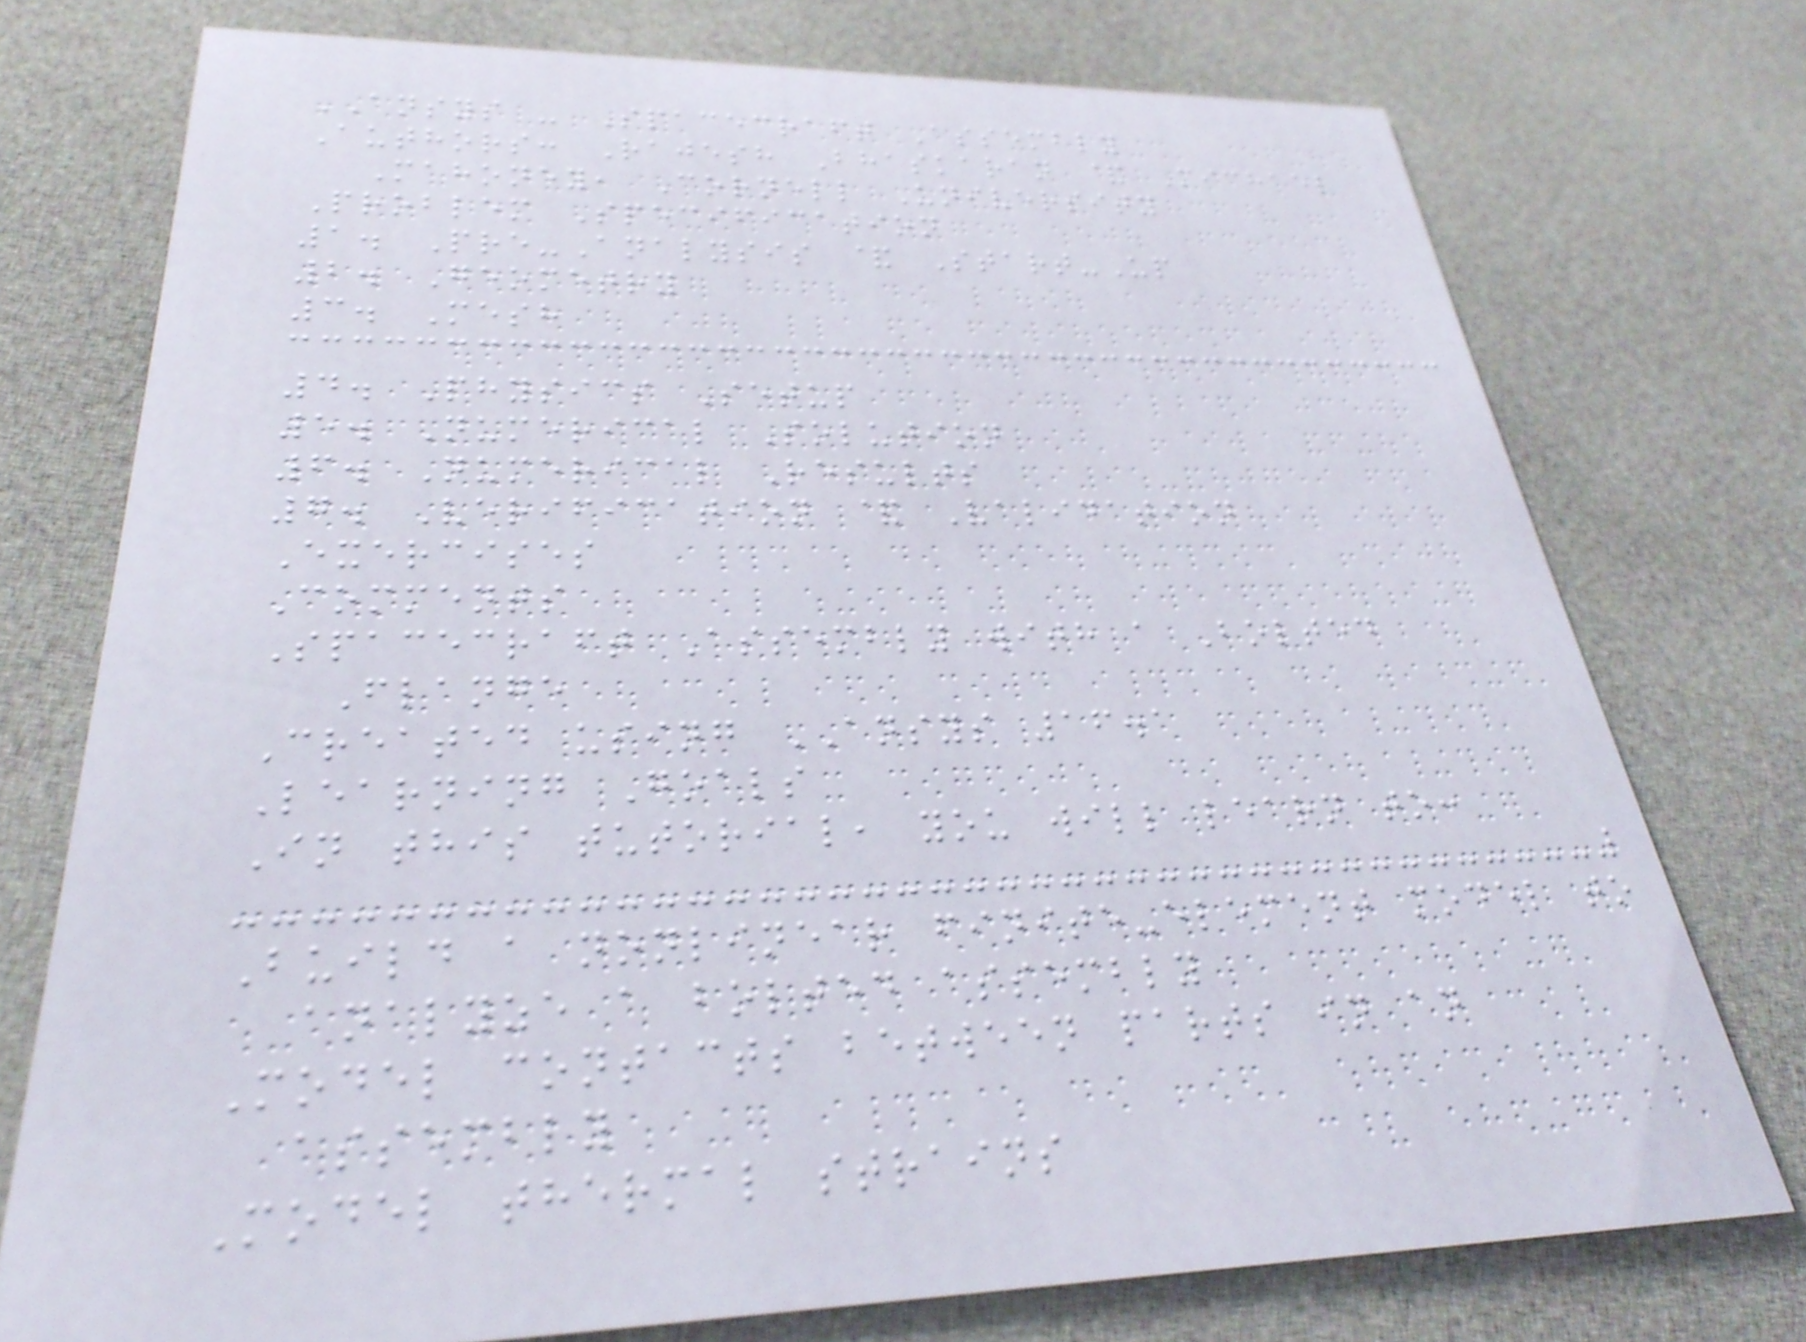ANSYS - Spacecraft Assembly
Authors: Rajesh Bhaskaran & Michael
Mahoney, Cornell University
Problem Specification
1. Pre-Analysis & Start-Up
2. Geometry
3. Mesh
4. Physics Setup
5. Numerical Solution
6. Numerical Results
7. Verification & Validation
Exercises
Comments
Spacecraft Assembly with a Bolted
Flange
Created using ANSYS 16.1
Learning Goals
In this tutorial, you will learn to:
Build a nonlinear finite-element model to
analyze a bolted assembly
Model contacts between parts in an
assembly
Model thermal strains
